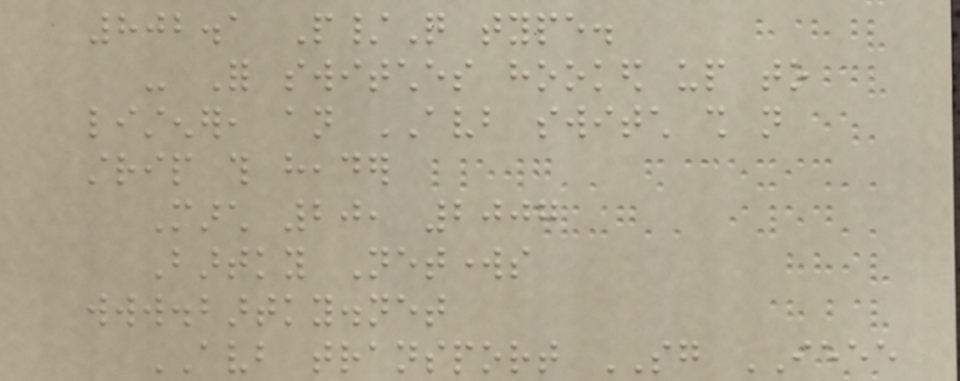802.1 P/Q type.
- For switches hooked up to
listener, an AVB switch shall not
strip this header
March 20, 2007
Bartky Networks
www.bartky.net
AVB transport SG IEEE
